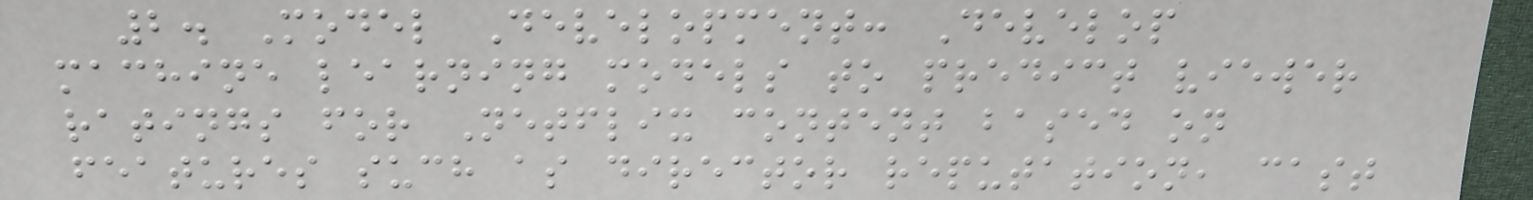2. Model Development: Develop
machine learning models to predict viewer
ratings for Netflix content based on
features such as director reputation, cast
